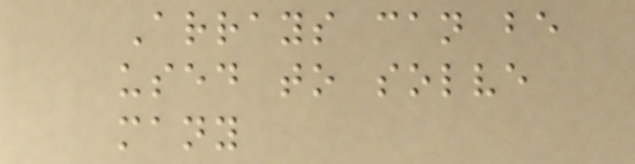Arrays can be
used to solve
many
